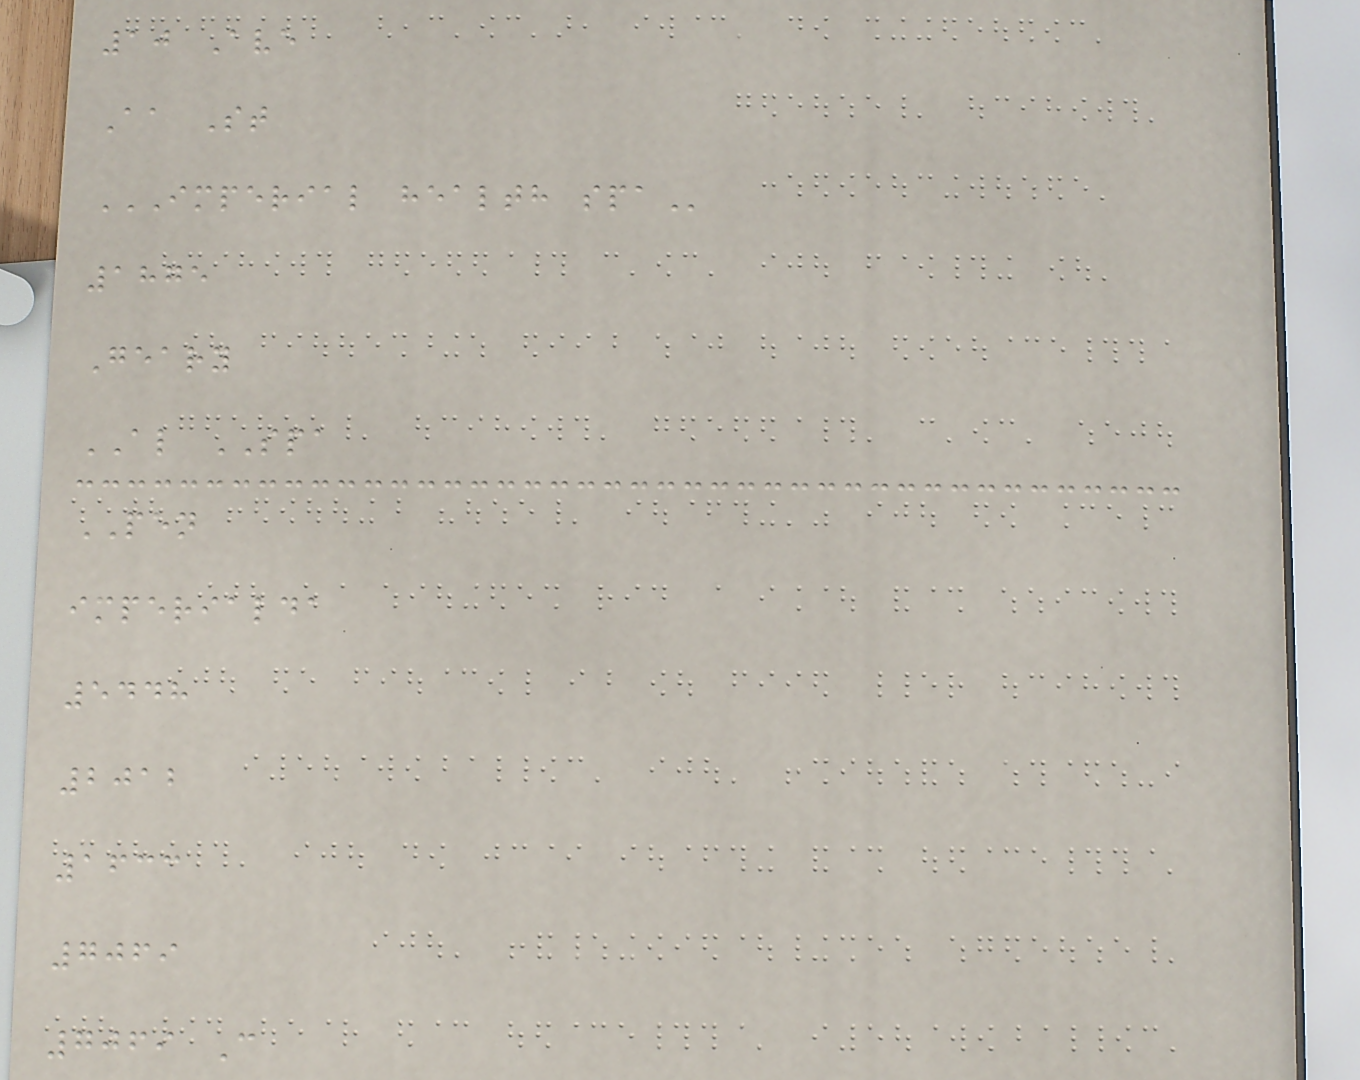10 Ave
Aa St
IMPERIAL HEALTH SPA
1875
Geary
AL SPA
PEN
imperialda
5448
2012
1633
7069
7069 C
